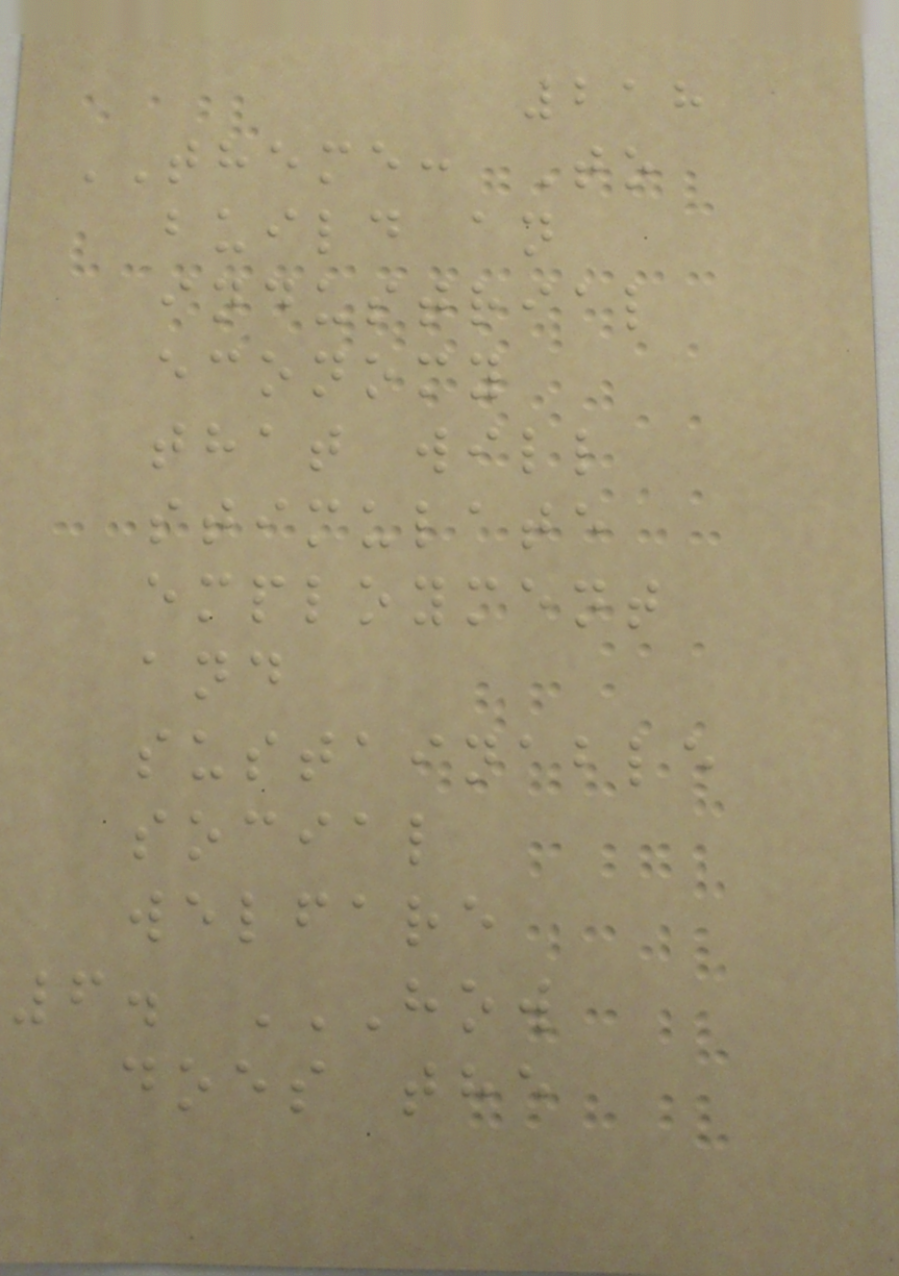218
THEME: To
build an
industrial
economy
that will
stimulate
employment
and
sustainable
social
welfare
6. HOW
DOES THE
